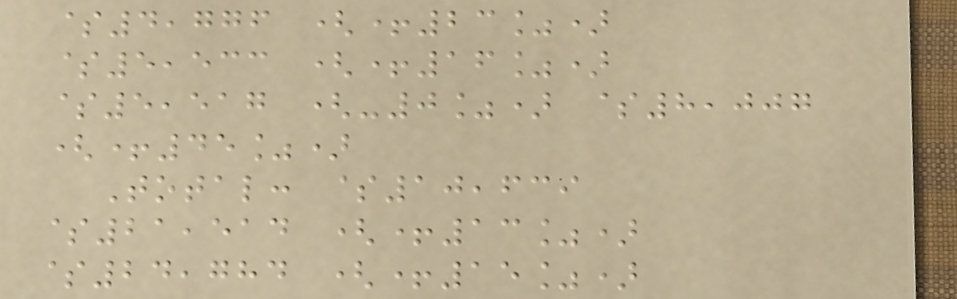$4,776 (+23%)
$5,533 (+16%)
$5,517 (-0%) $8,007
(+45%)
Total: $10,639
$21,514 (+13%)
$24,784 (+15%)
